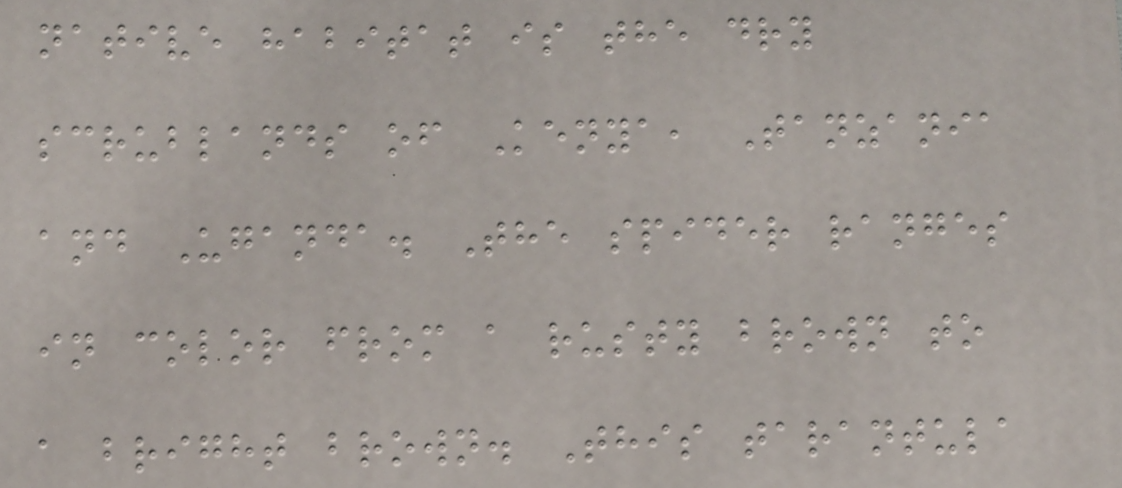native habitat is the dry
scrublands of Kenya, Tanzania
and Uganda. The spider ranges
in color from a rusty brown to
a bright brown. This tarantula
